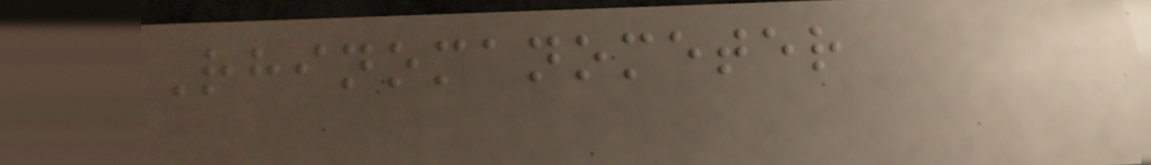Rhinomanometer
